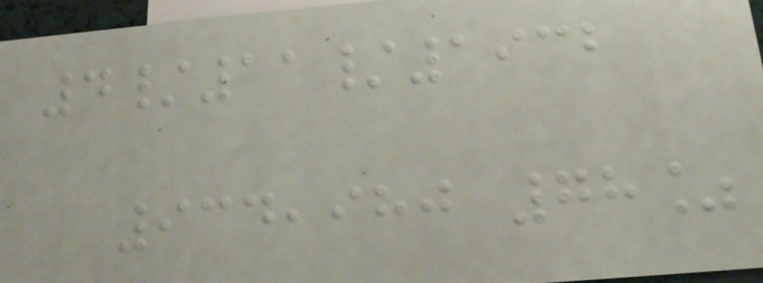4/11/1932
934,980 78%
